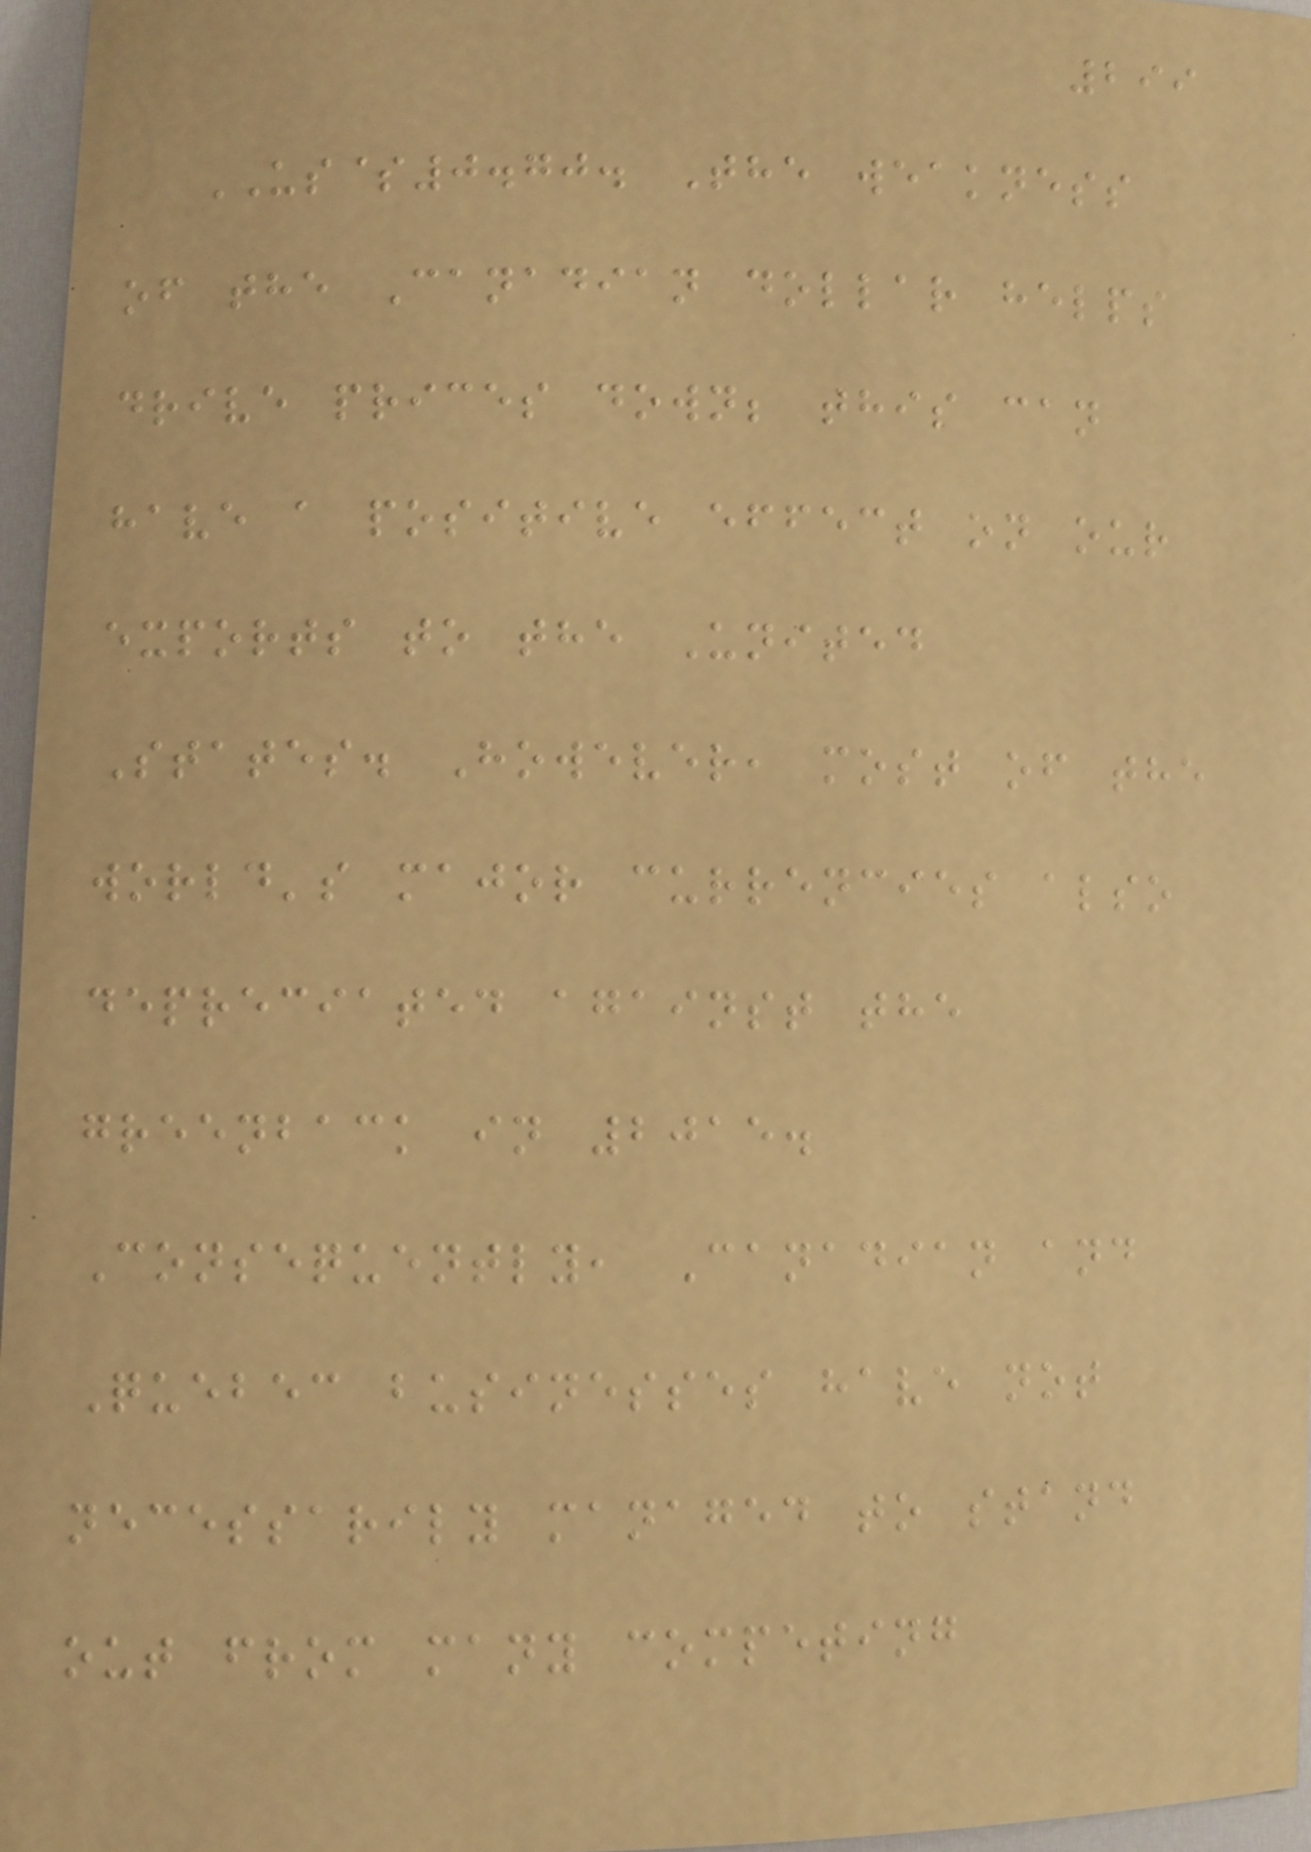299
US$0.70. The weakness
of the Canadian dollar helps
drive prices down; this can
have a positive effect on our
exports to the United
States. However, most of the
world's major currencies also
depreciated against the
greenback in 2015.
Consequently, Canadian and
Quebec businesses have not
necessarily managed to stand
out from many competing
